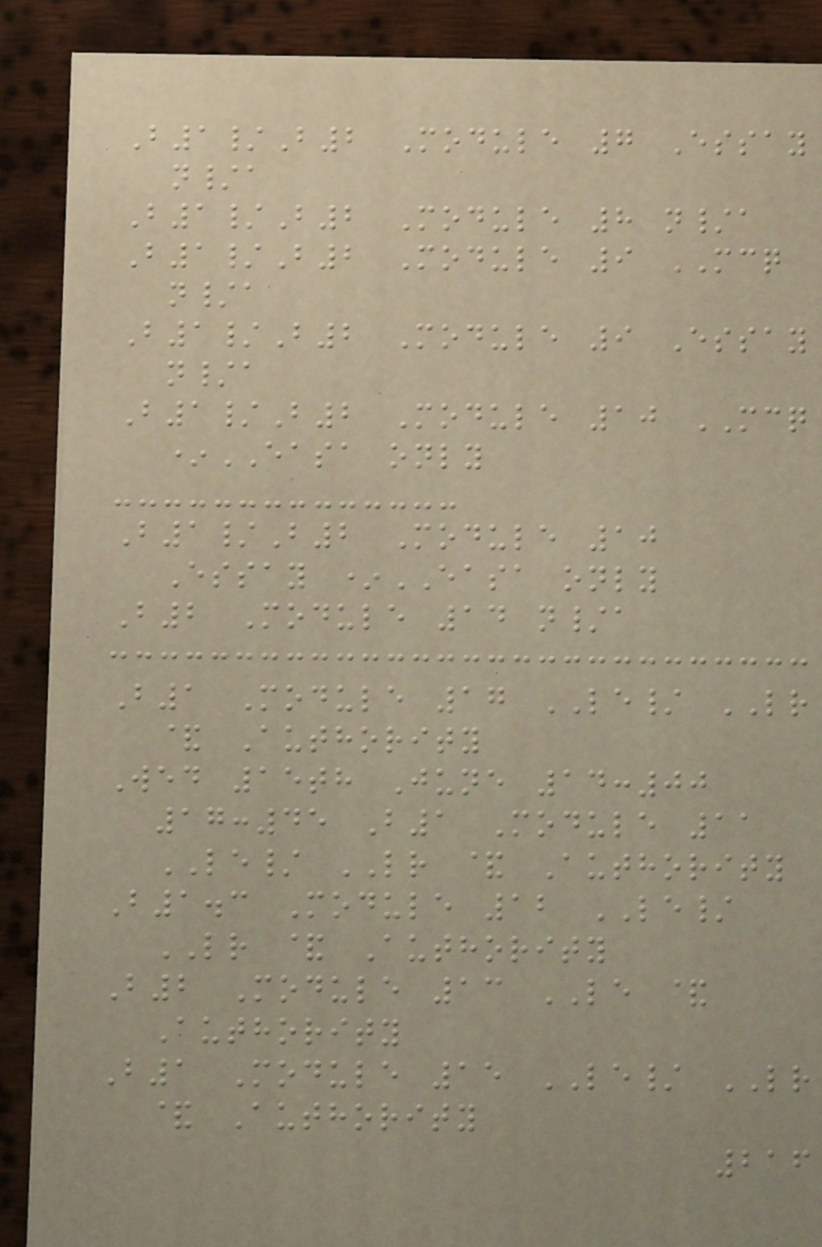B1/B2 Module 7 Essay
n/a
B1/B2 Module 8 n/a
B1/B2 Module 9 MCQ
n/a
B1/B2 Module 9 Essay
n/a
B1/B2 Module 10 MCQ
*EASA only
B1/B2 Module 10
Essay *EASA only
B2 Module 14 n/a
B1 Module 17 LE/ LR
& Authority
Wed 15th June 14:00
17:45 B1 Module 11
LE/ LR & Authority
B1.3 Module 12 LE/
LR & Authority
B2 Module 13 LE &
Authority
B1 Module 15 LE/ LR
& Authority
216
